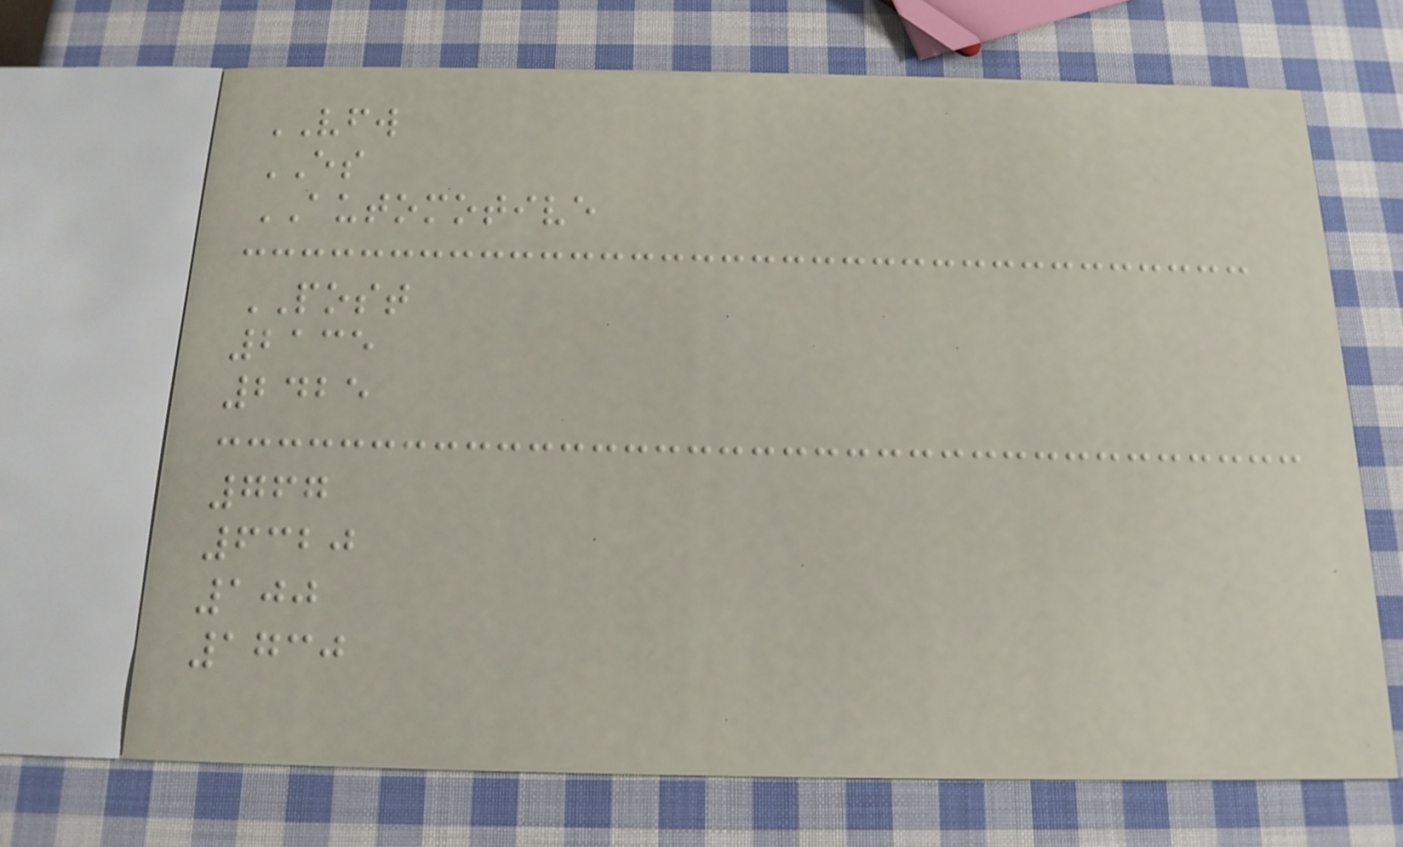VFW
ES
AUTOMOTIVE
POST
2135
2425
767
6320
100
1730
